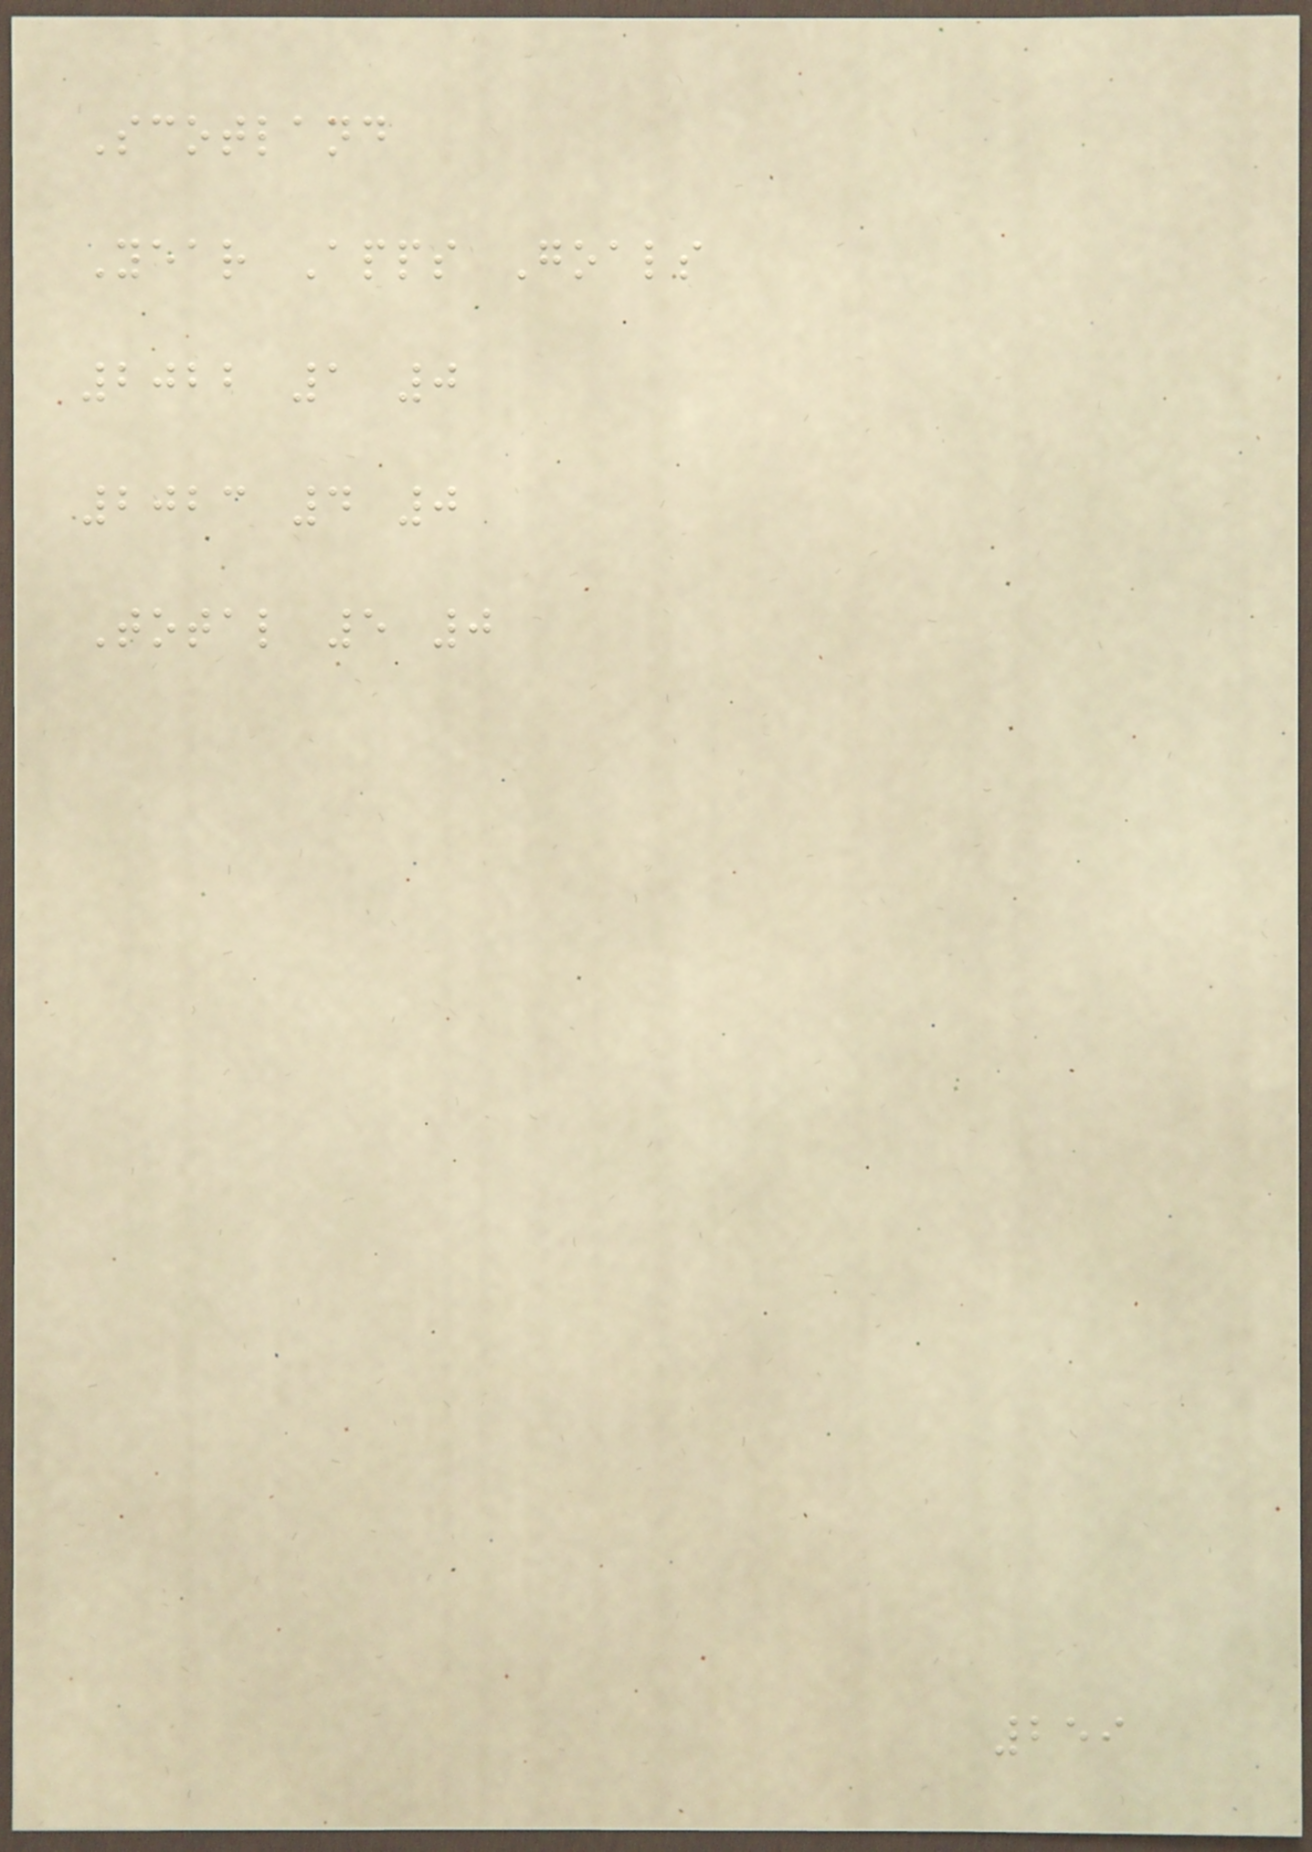Scotland
Year Apps Goals
2022 1 0
2023 4 0
Total 5 0
259
